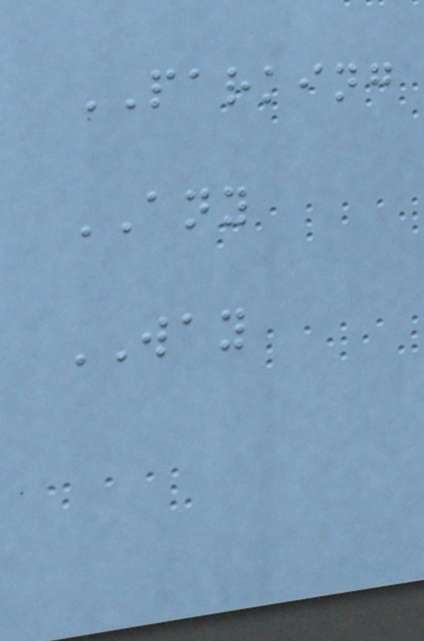PARKING
ANY
WAY
